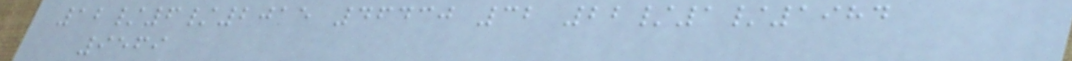12/6/2015 46430 32 22/1/1984
9569
